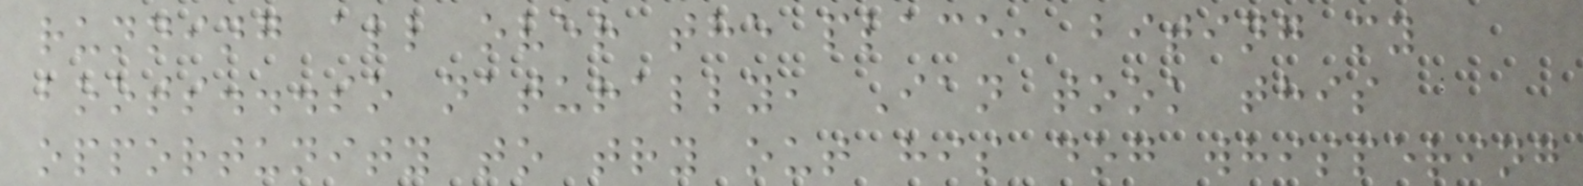running all over the place, biting my
boots...so naturally, Ian took this
opportunity to try out his dog whispering
